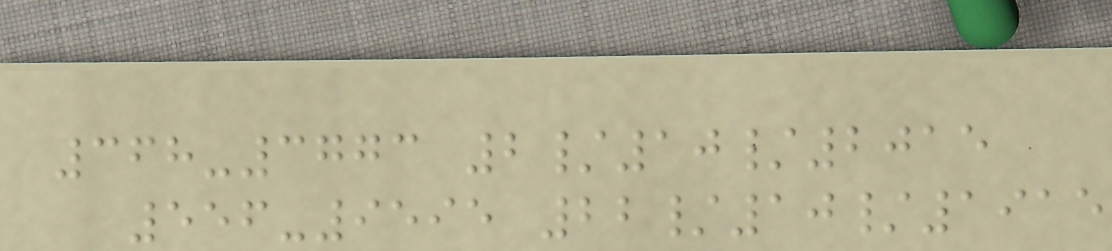368-3773 2/10/2015
556-9595 22/10/1915
